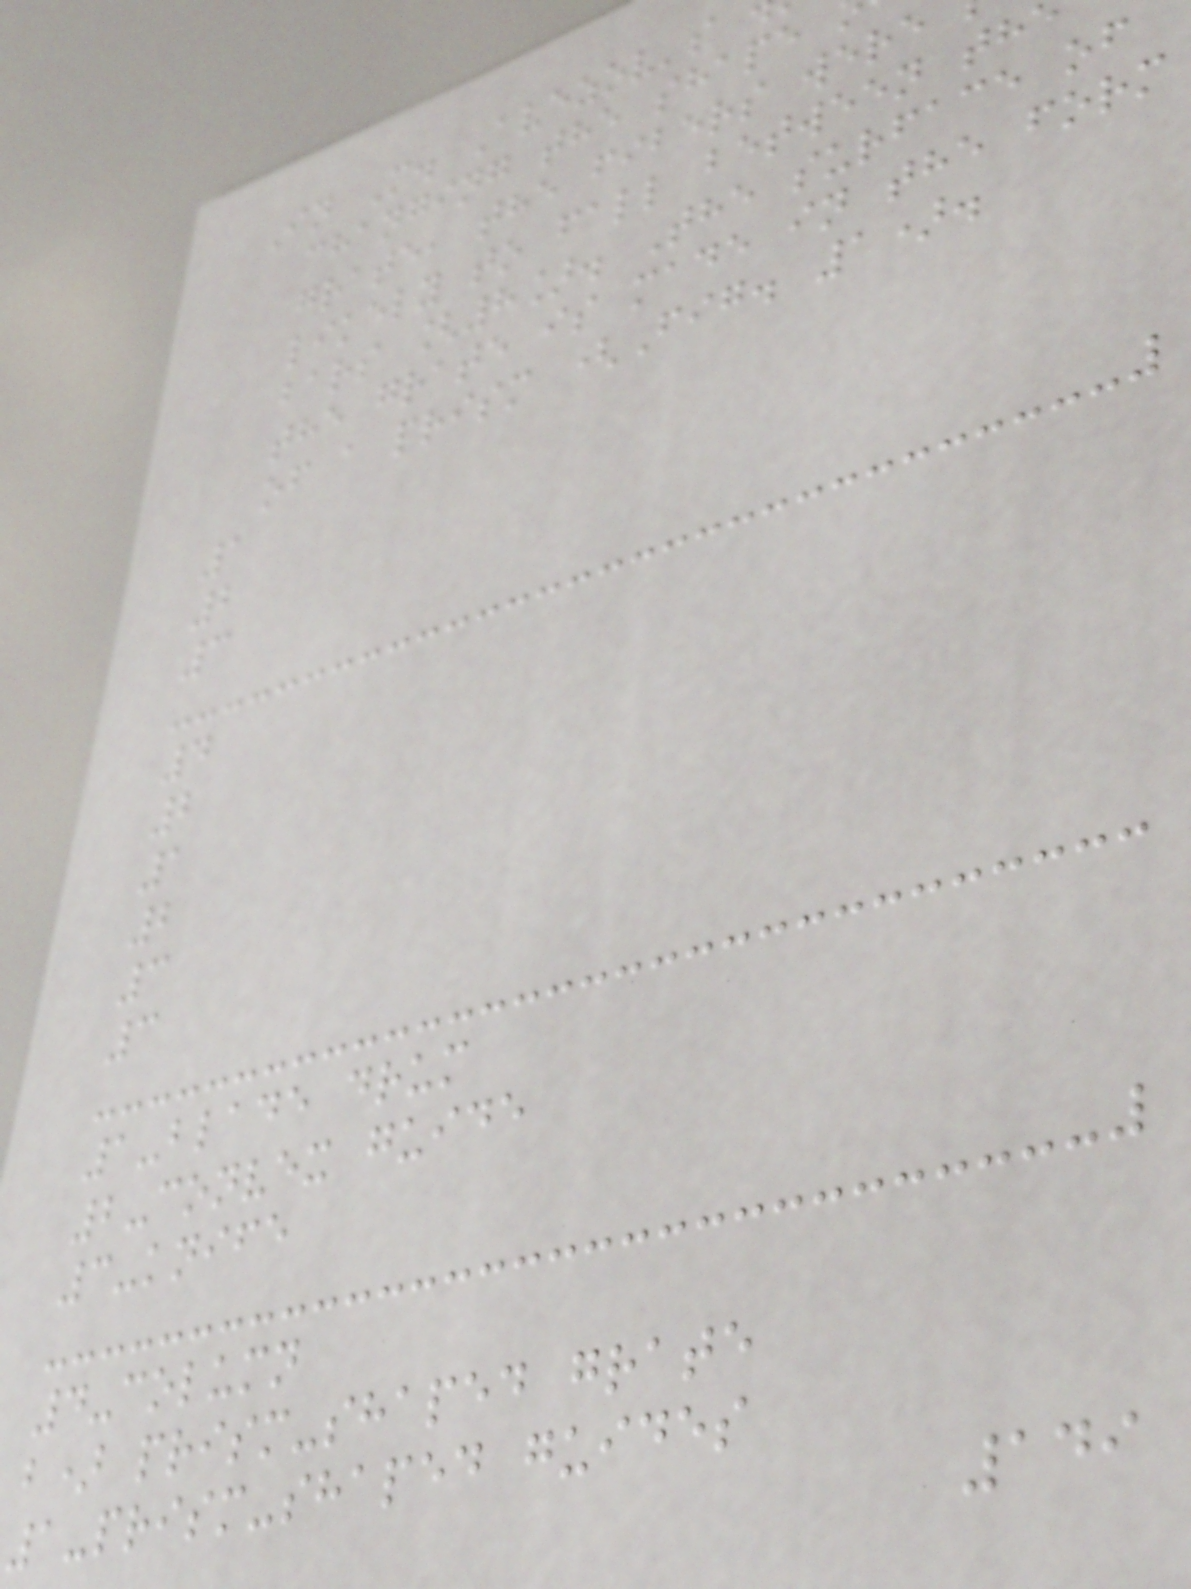In M. Avezov's
changing the shape
grate, the fibers were
likely to fall between th
bars [8]. The surface of
the grate is made in the form
of a prism (Fig. 1).
1
2
3
4
2
1
2
3
3
1-blade drum
2-convex guide
3-knife
4-column
b) prism-shaped grate
1-prism-shaped guides
149
